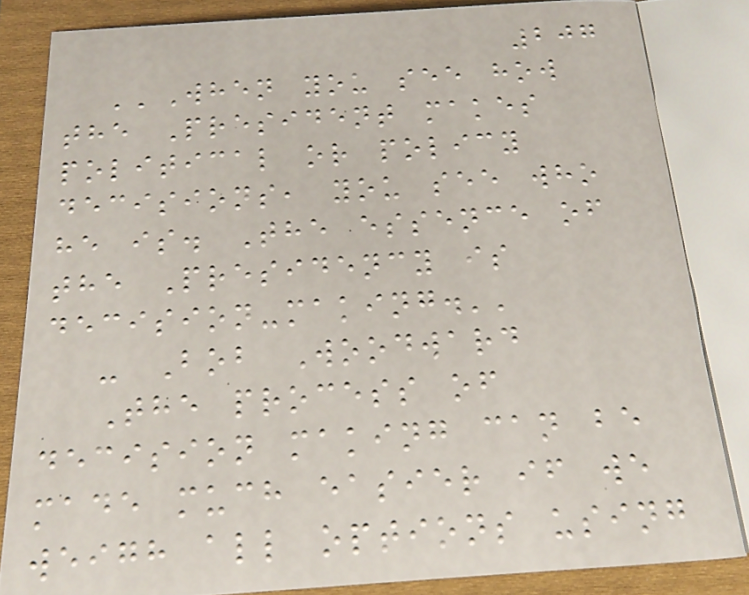207
''When you see how
the President makes
political or policy
decisions, you see who
he is. The essence of
the Presidency is
decision-making.''
- Bob Woodward
The process of
decision making can be
made much easier if we
weigh all options using
